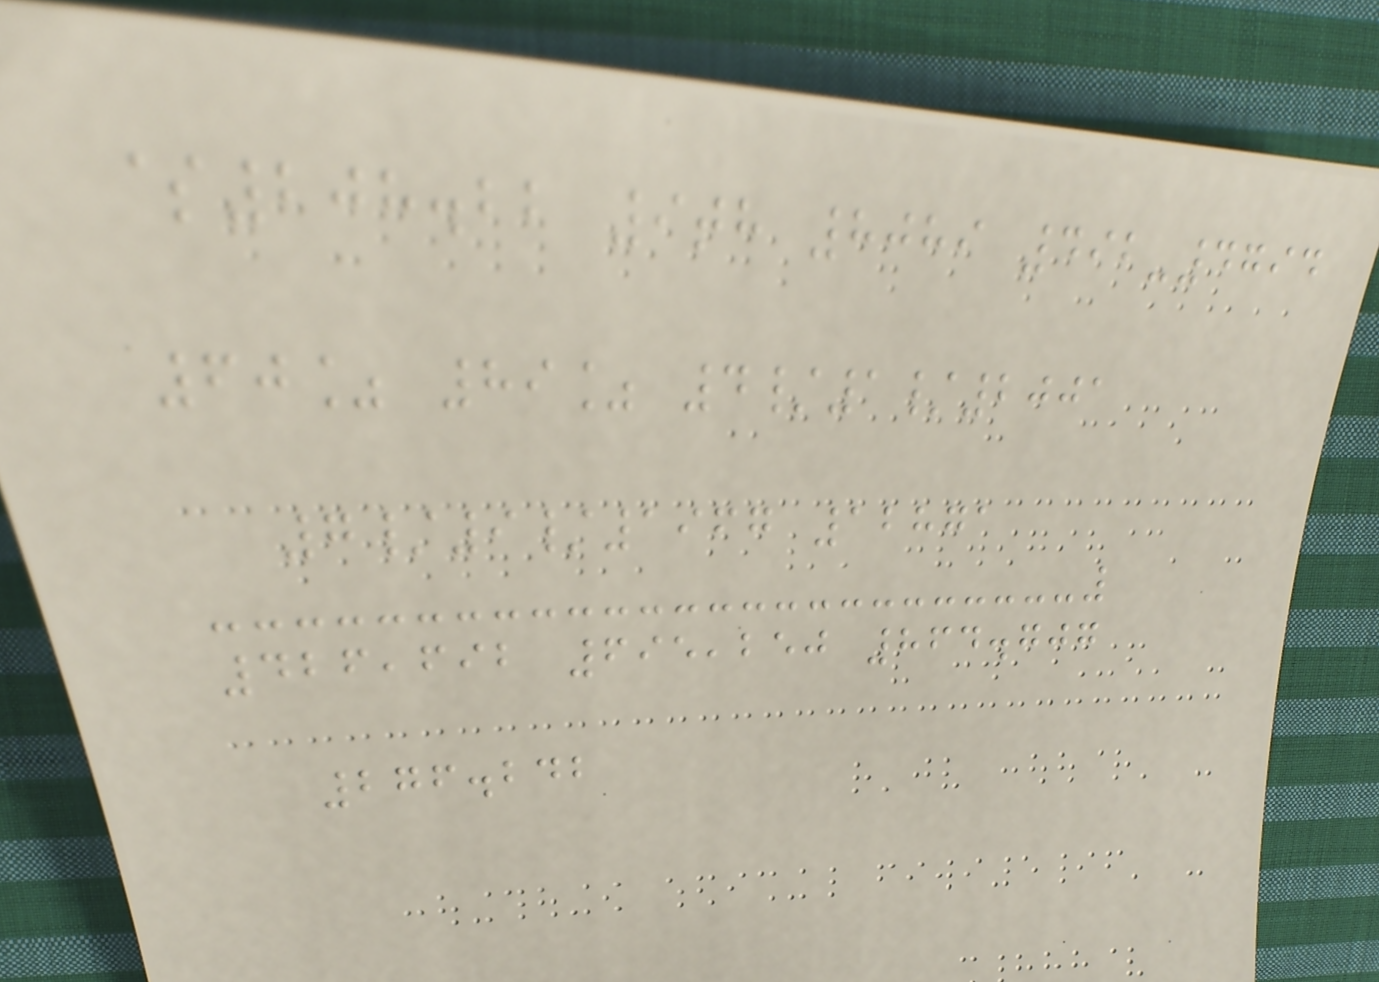$208.22 9th 8089 492-4794
60% 89% 4/1/2001
7/9/1967 12871
426,692 695,250 864.707
276.242
